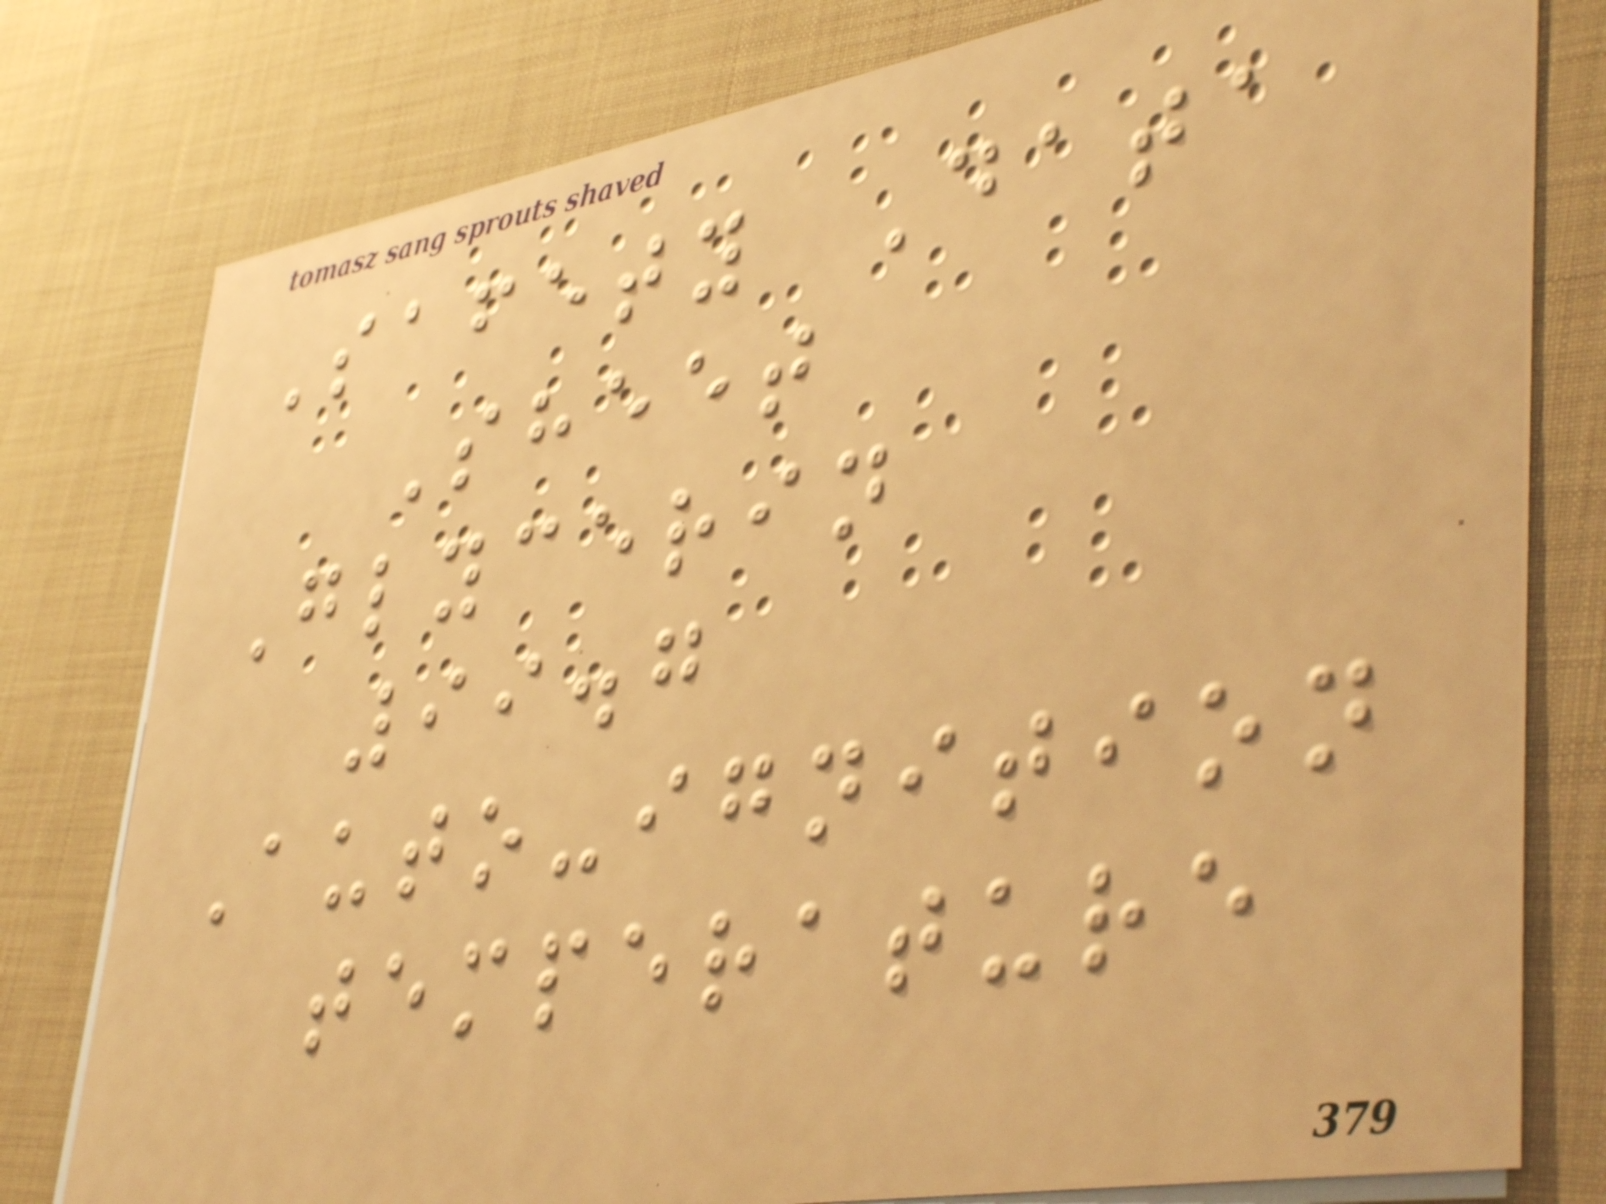Safety Data
Sheet
Glycerin
99.7
Auto-ignition
temperature
